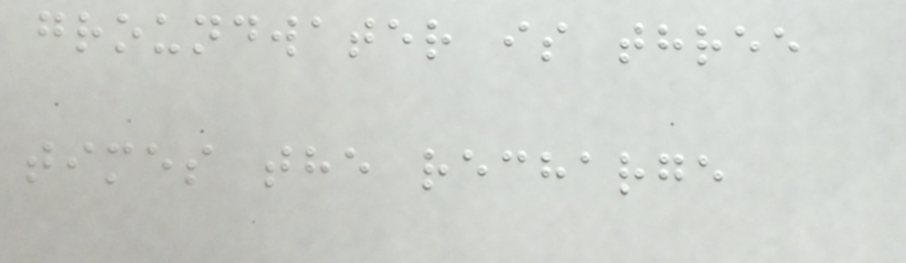groundwater is three
times the recharge
